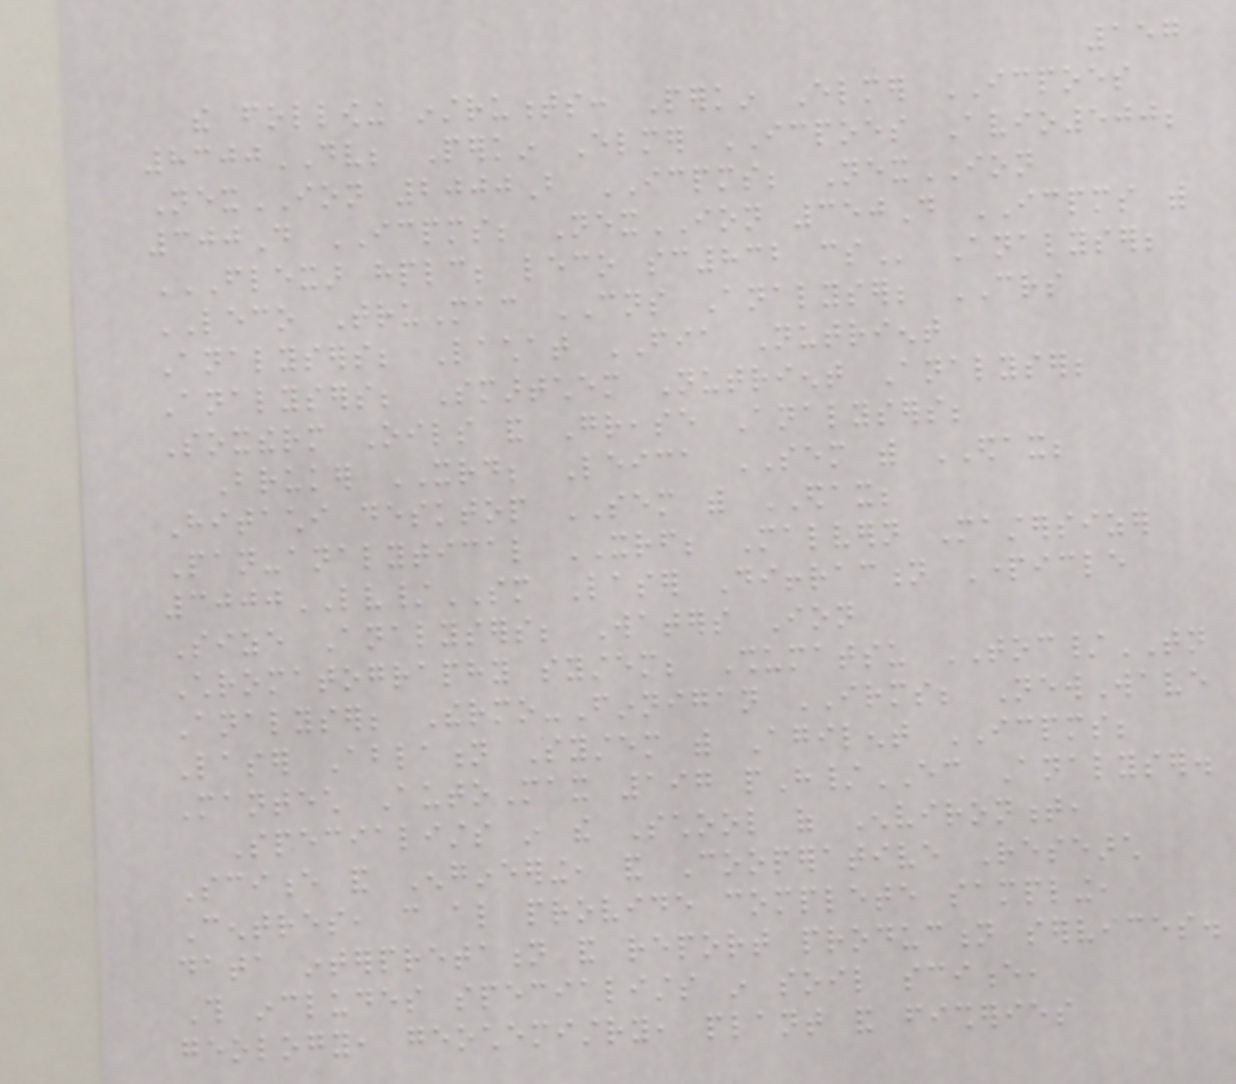157
the following instruments: Perkin Elmer ICPOES
8300DV; Perkin Elmer ICPOES Avio500;
NexION 2000B ICPMS; NexION
300D ICPMS; NexION 350D ICPMS with
FLEXAR HPLC; LECO SC832 CS Analyser;
LECO TruMac CNS Analyser; CRS
Analysers; Lachat FIA Nutrient
Analysers; Smartchem Nutrient Analyser;
Soxtherm Oils and Grease Analysers;
Bruker XRD; Leica SEM with EDAX;
Hitachi desktop SEM with EDAX;
Pan-analytical XRF; Malvern Mastersizer
3000LV/SM Laser Diffraction Particle
Size Analysers; Waters Ion
Chromatography system; Shumatsu TOC/TN
Analyser; Thermo-Finnigan IRMS; NewWave
Laser Ablation System with Agilent ICPMS;
Mantech AutoMax 197 pH/EC Analyser.
Specialists in the School of Environment,
Science and Engineering, and Cooperative Research
Centres, can also provide complete sampling,
data interpretation and report production services.
This includes specialists in soil science,
geology, geochemistry, plant and fisheries
